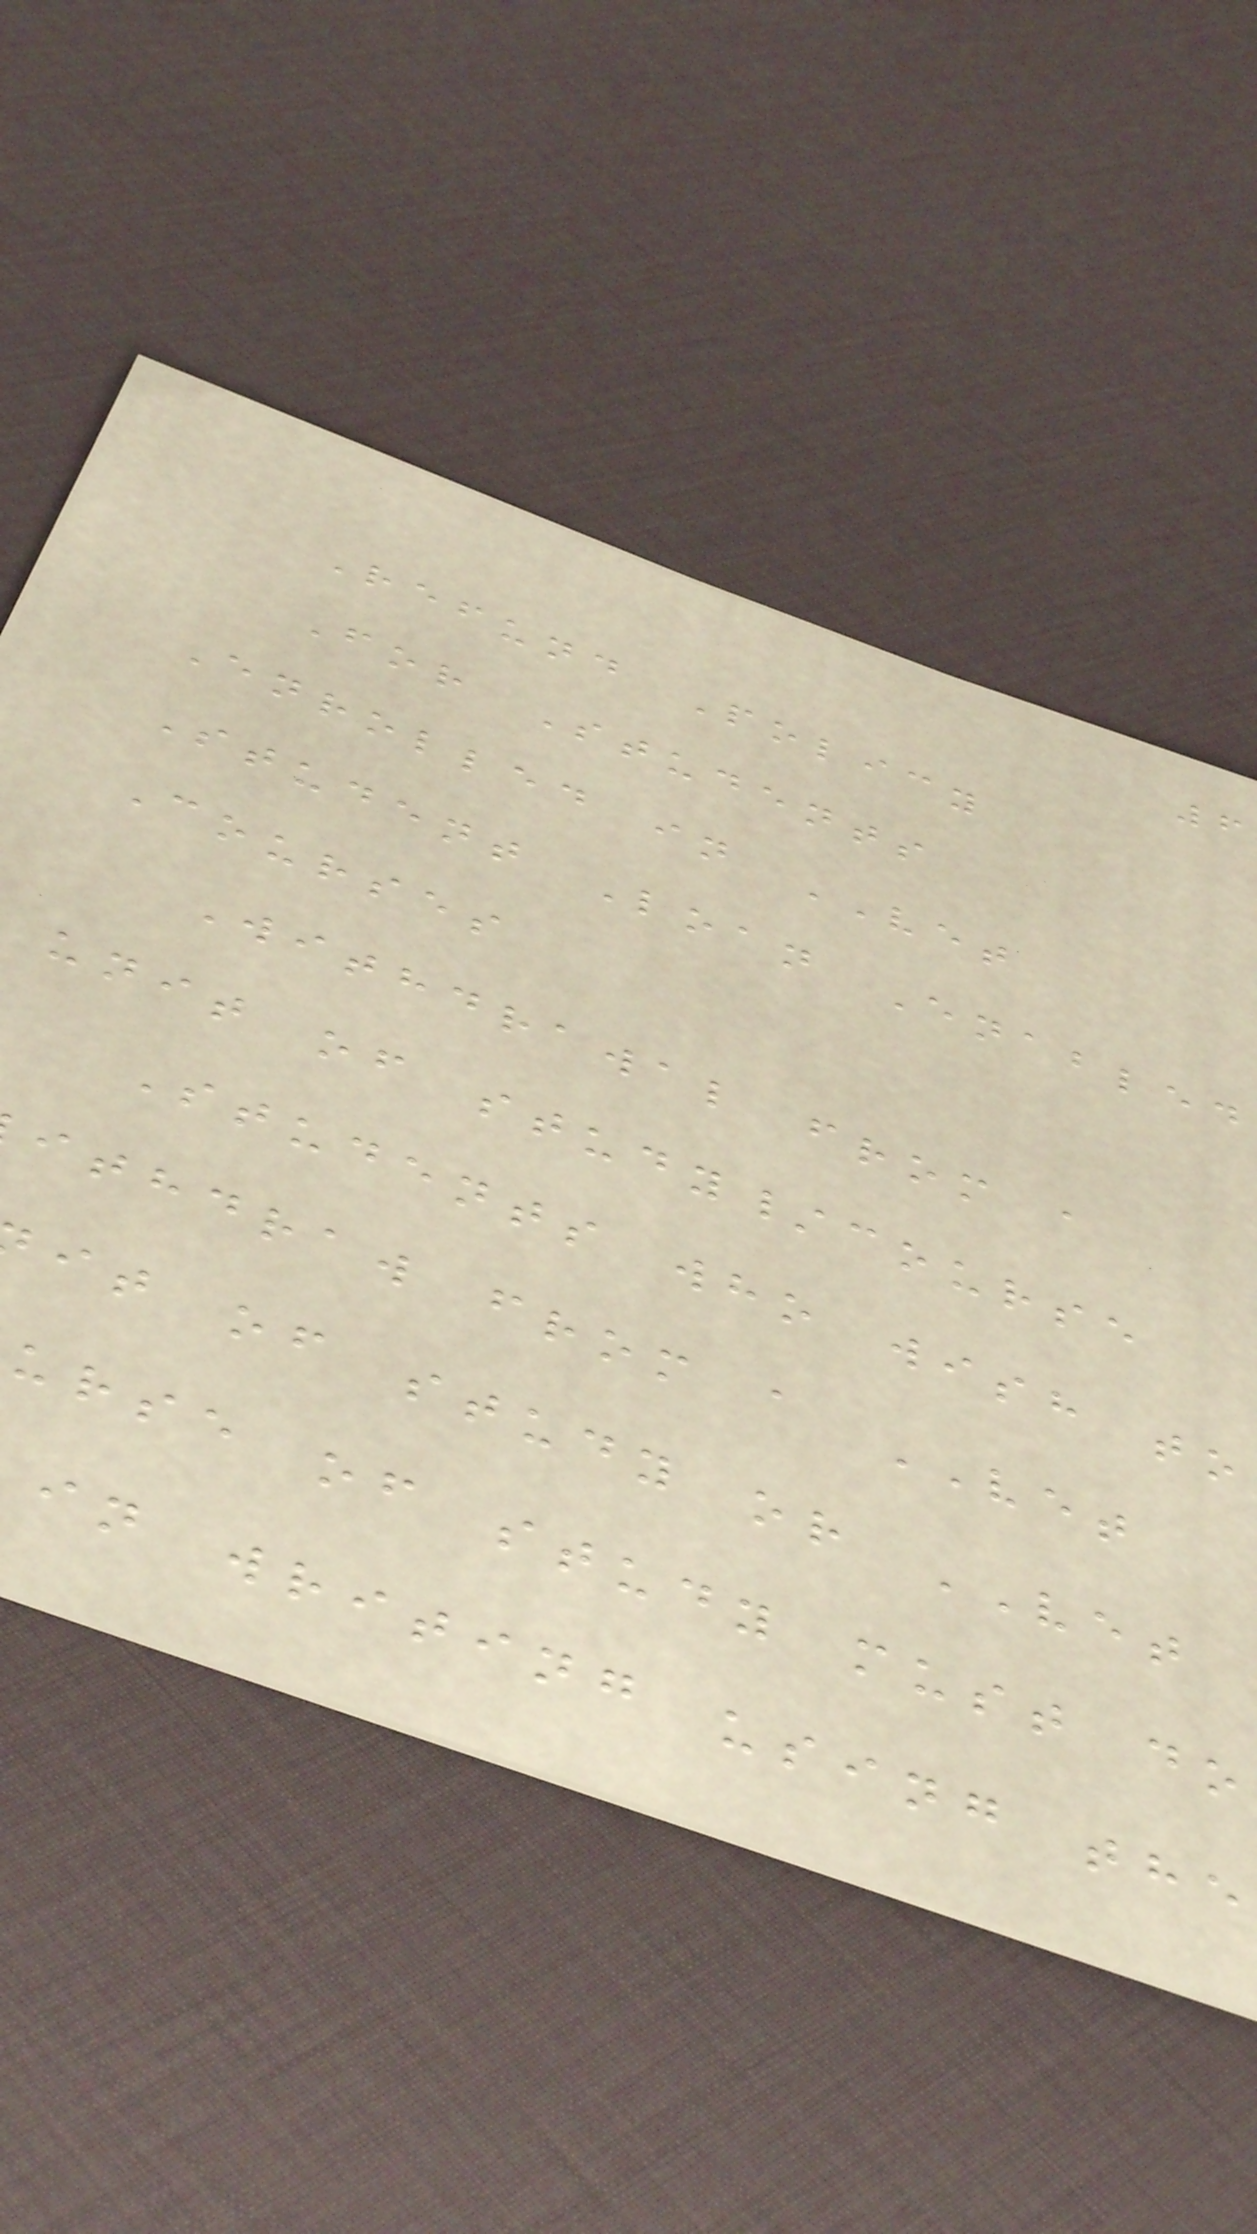Refund Policy
For Students
Enrolled in VET
Student Loan Enabled
Courses
Withdrawal from a
unit of study/course
Students who wish to
ithdraw from a VET
it of study or VET
urse of study must do
in writing using the
